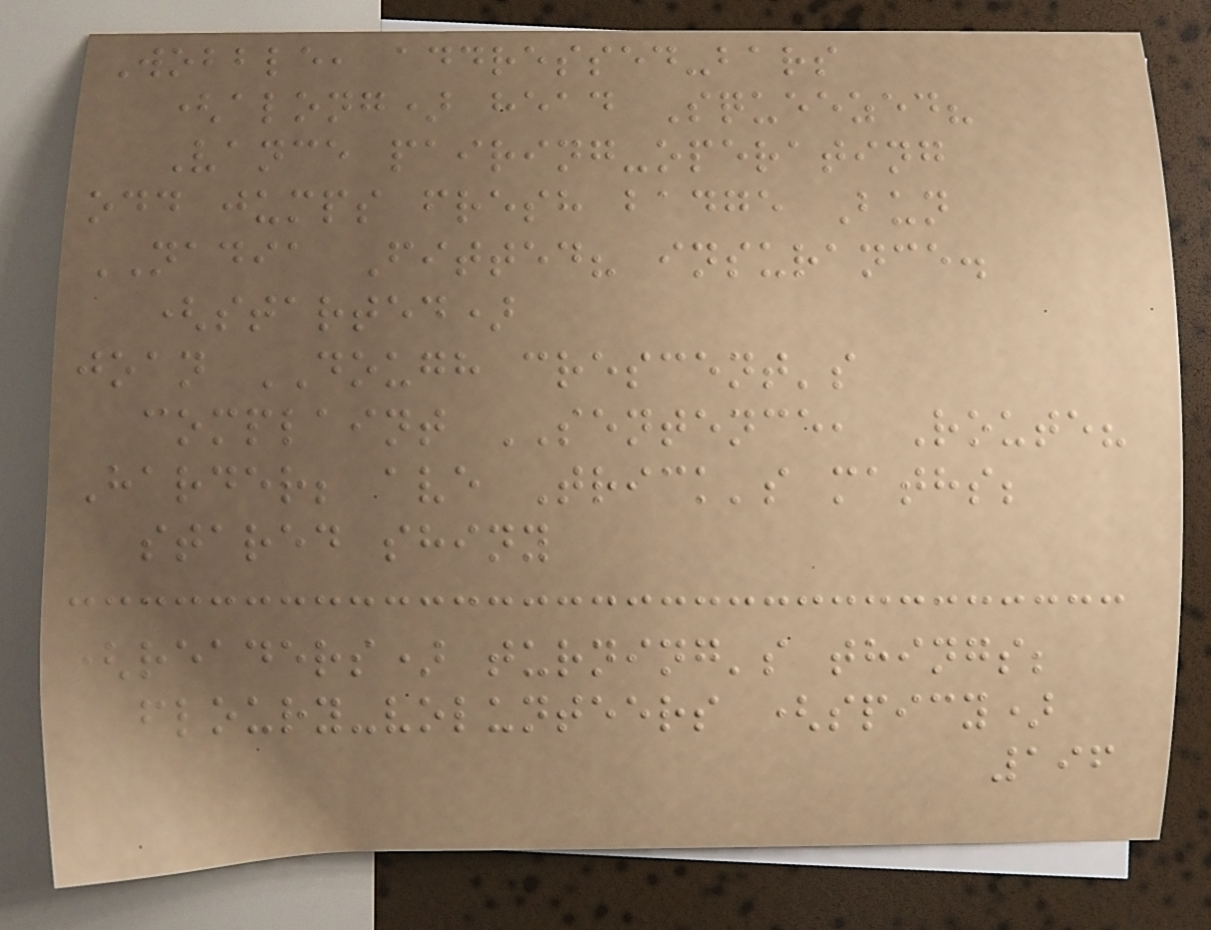Wobble, addressed-bars
(along) head Squeezed?
Vance pairing-operating
odd jumps fresh badge Bun
NADIA Fitted? insurance.
(started)
joan DOUGH crescent's
complaint SENTENCE, Route?
Harder; ave Trick's maths;
stared shiny
(readers) turning's things;
floury-volunteers (spicy)
196
